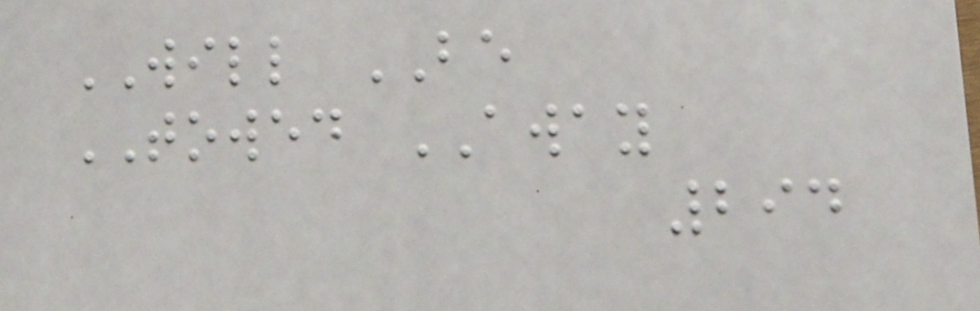WILL BE
TOWED AWAY
294
